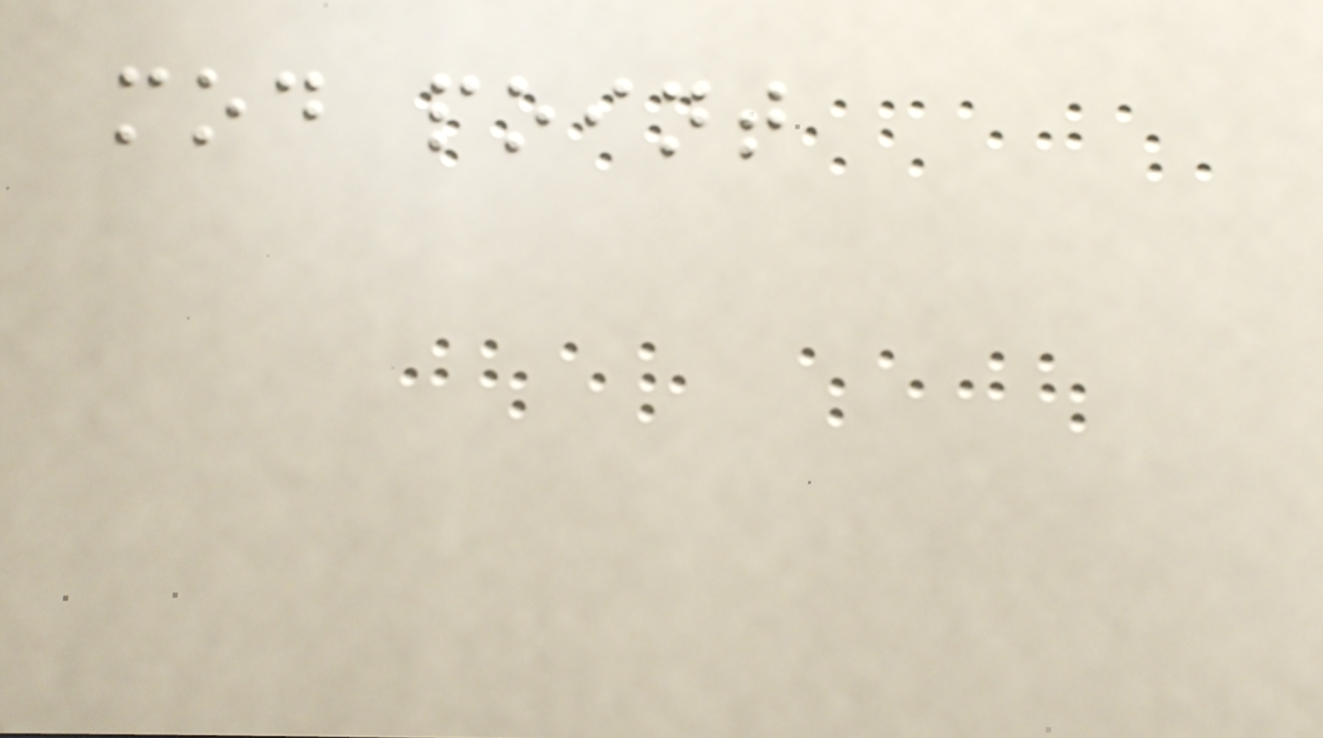mod point
